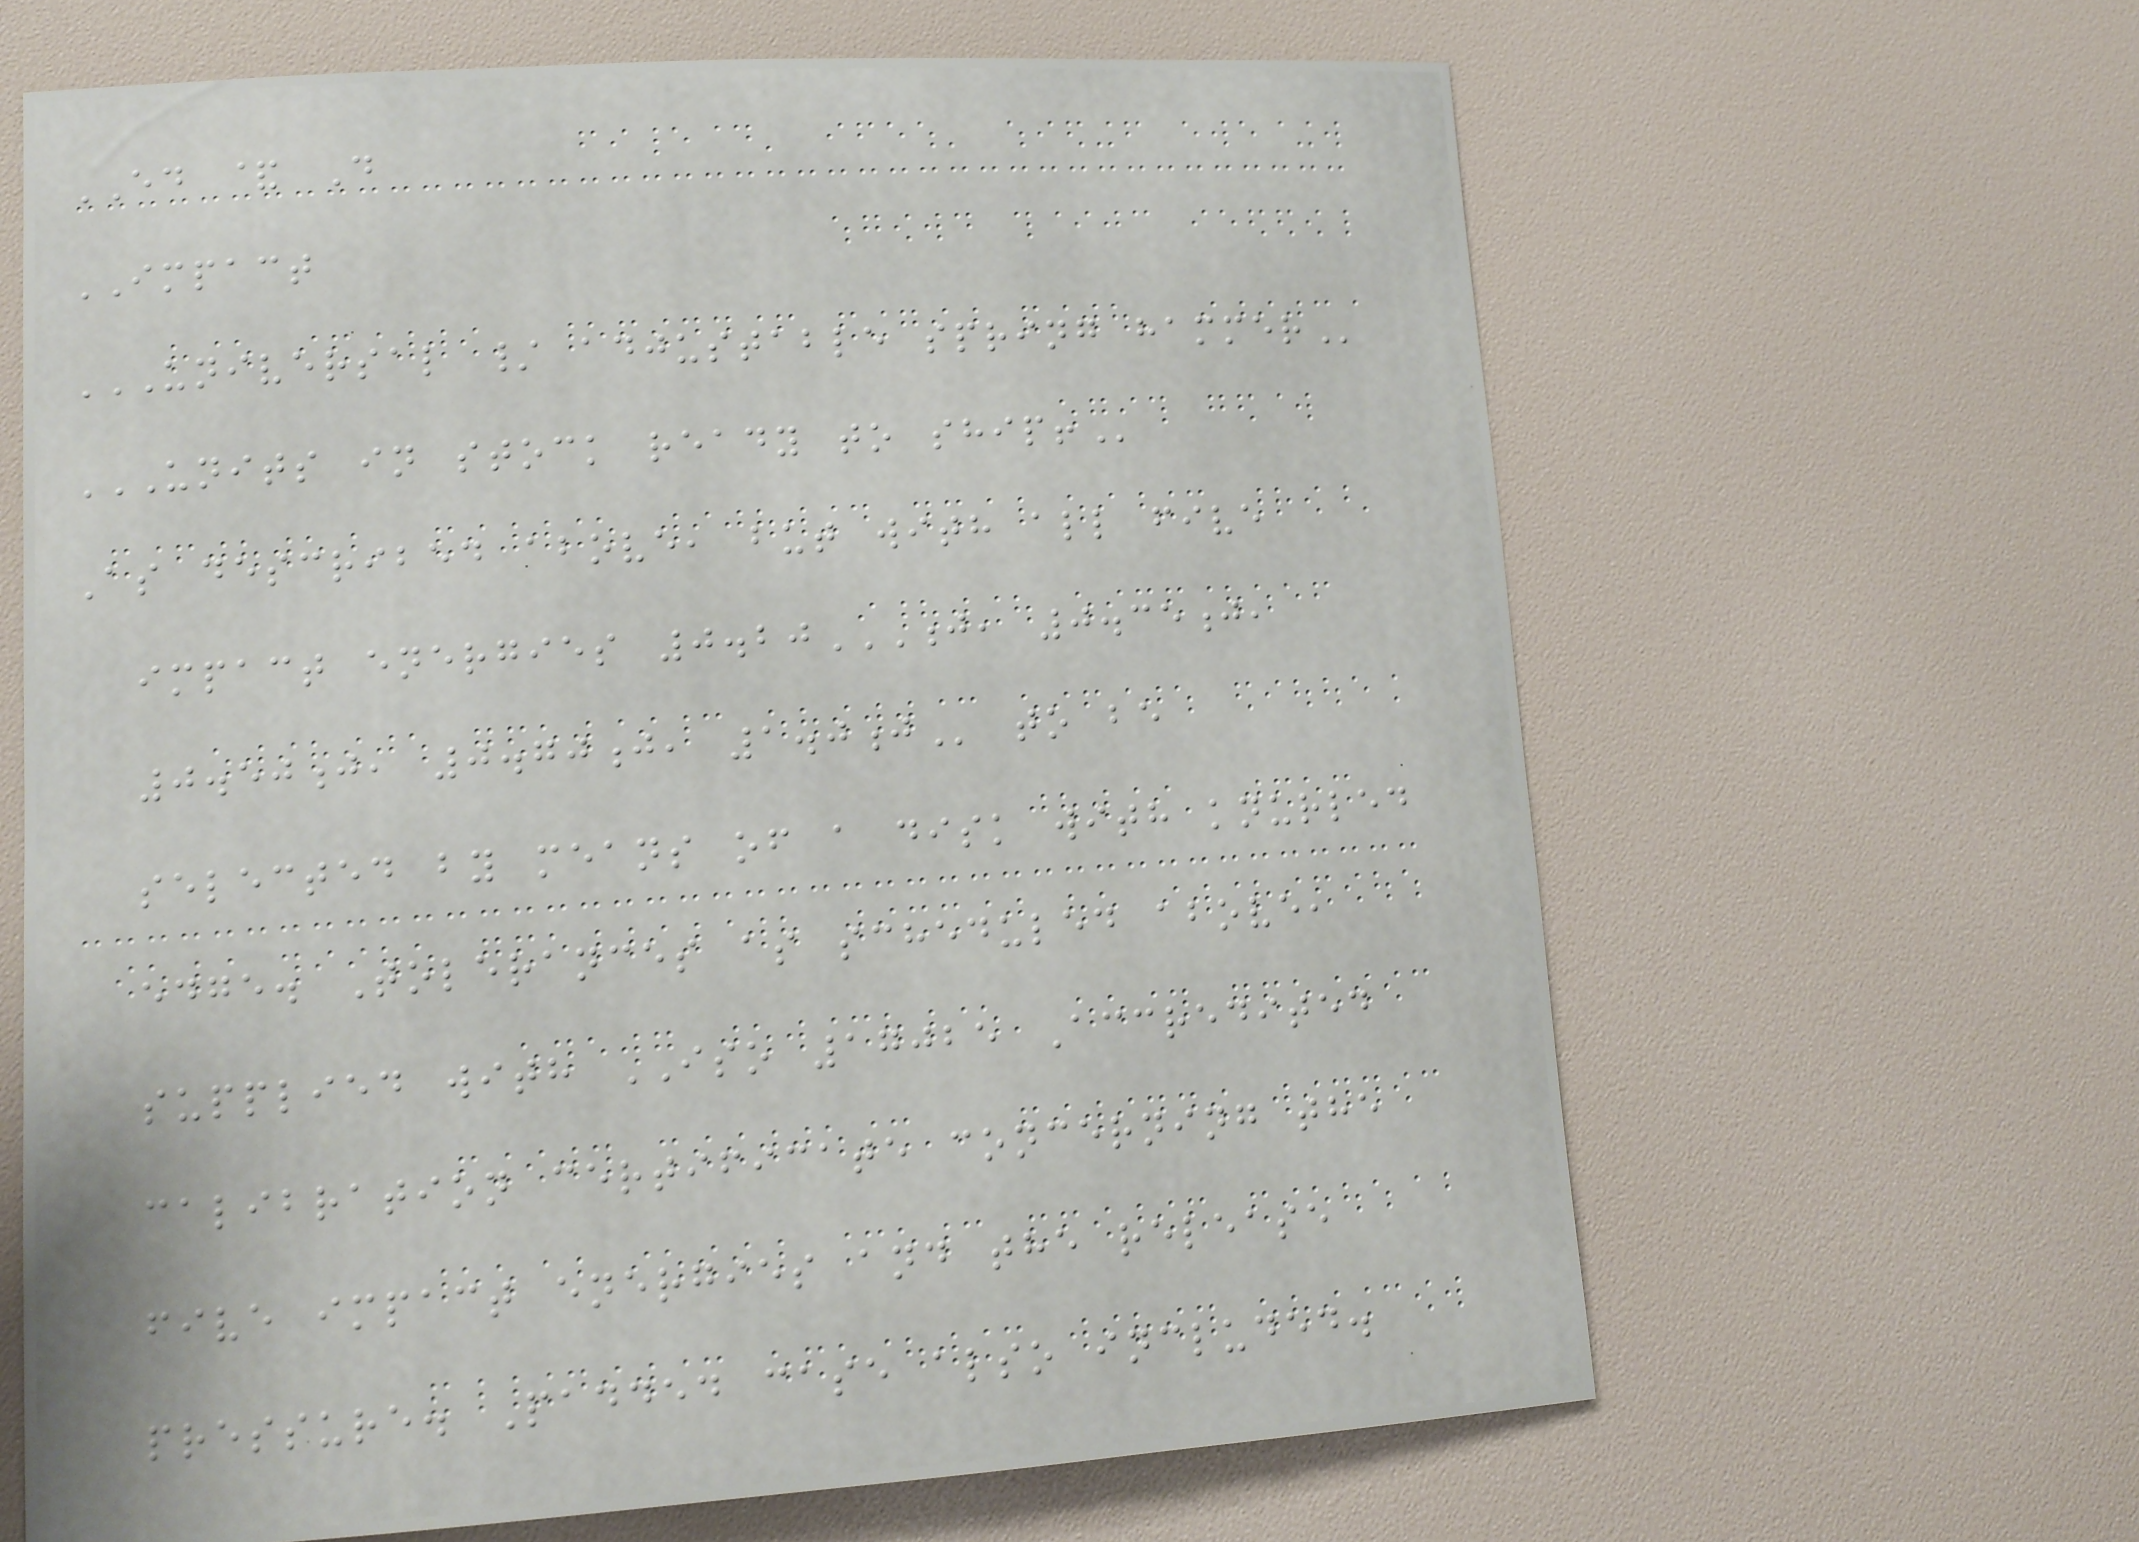ED & D
IMPACT
UNIVERSAL / ADJUSTABLE SPRING HAMMER
UNITS IN STOCK READY TO SHIP!
As described above, but with all five
impact energies 0.20J, 0.35J,
0.50J, 0.70J, 1.0J to be
selected by means of a disk with knurled
edge. Tolerances as scheduled above,
supplied with ISO 17025 Accredited
calibration certificate concerning the
five impact energies and the release
pressure. Padded case also included.
